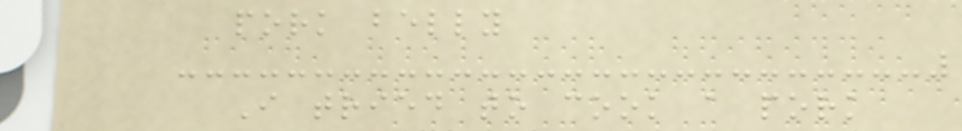pork belly
I tried to cook a pork
